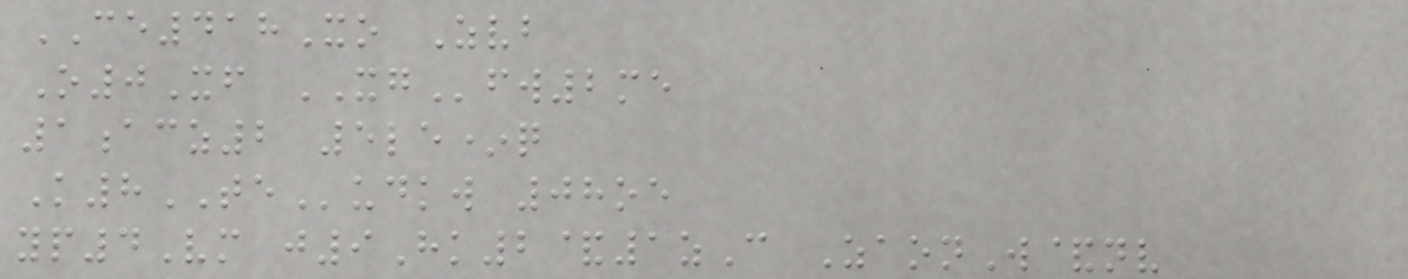CE418Xo Zvb
O0Xf XGfw2me
1acz2 5le*q
K8TEudkw 08oe
yp4Vm j9Hk2&1zC ZaonW&nv
